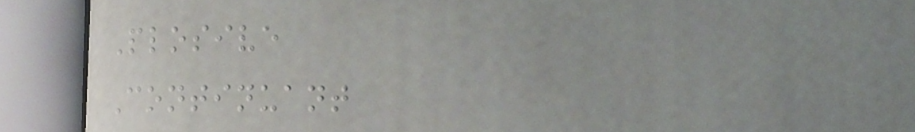Plosive
Continuant
